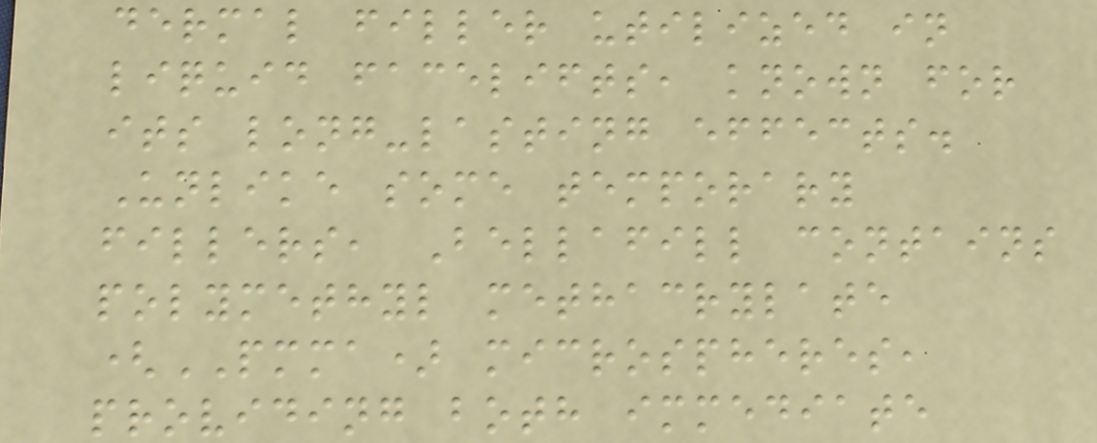dermal filler utilized in
liquid facelifts, known for
its long-lasting effects.
Unlike some temporary
fillers, Bellafill contains
polymethyl methacrylate
(PMMA) microspheres,
providing both immediate
